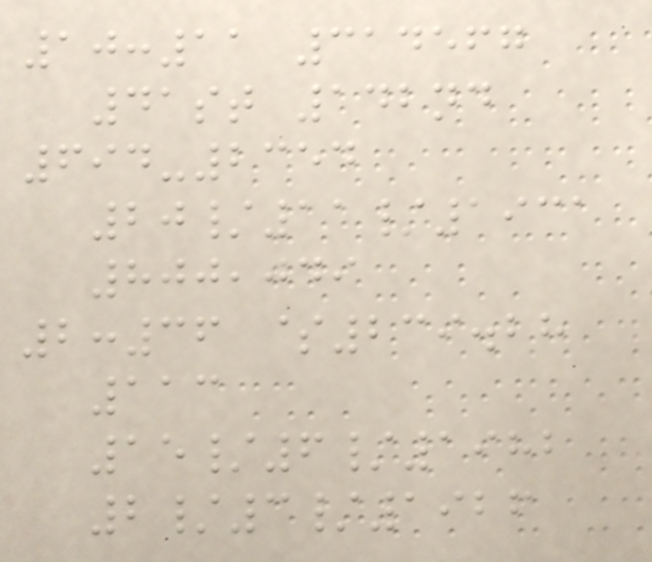10:11 314567
41st 142nd
694-2354
20/11/1931
800,049
2:36 $239.28
113
15/6/1982
2/3/1926
